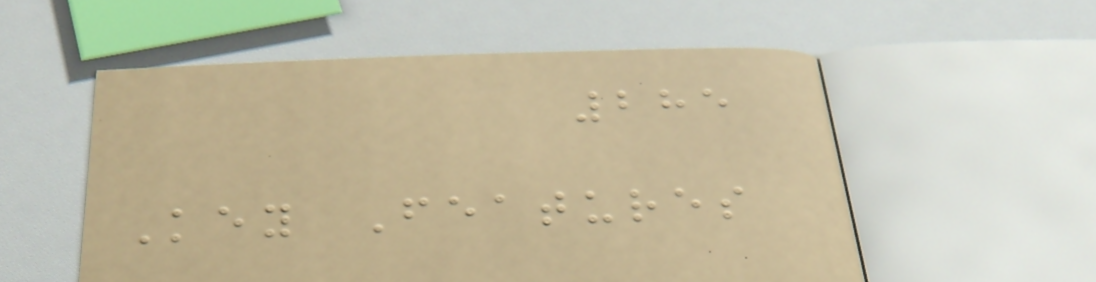285
Key Features
